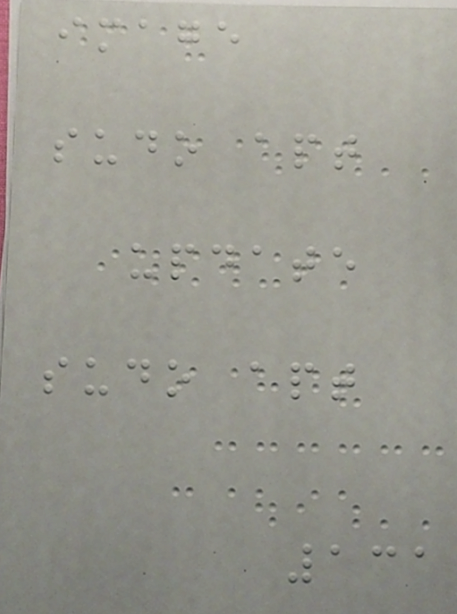image
sudo apt
update
sudo apt
131
